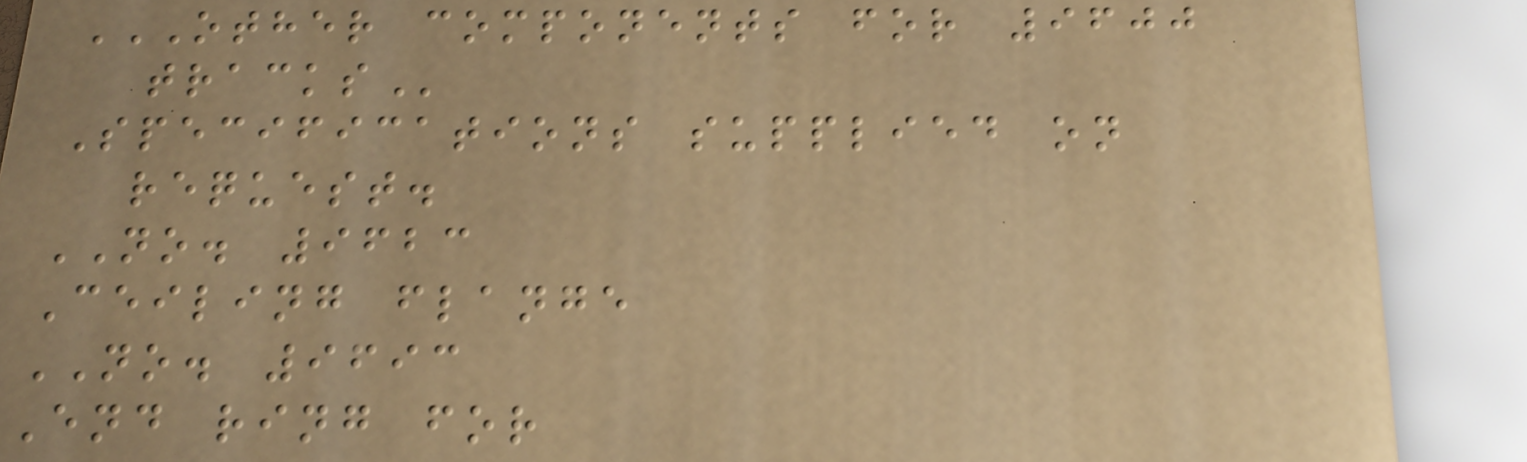OTHER COMPONENTS FOR 9600
TRACKS
Specifications supplied on
request.
NO. 9623
Ceiling flange
NO. 9693
End ring for
